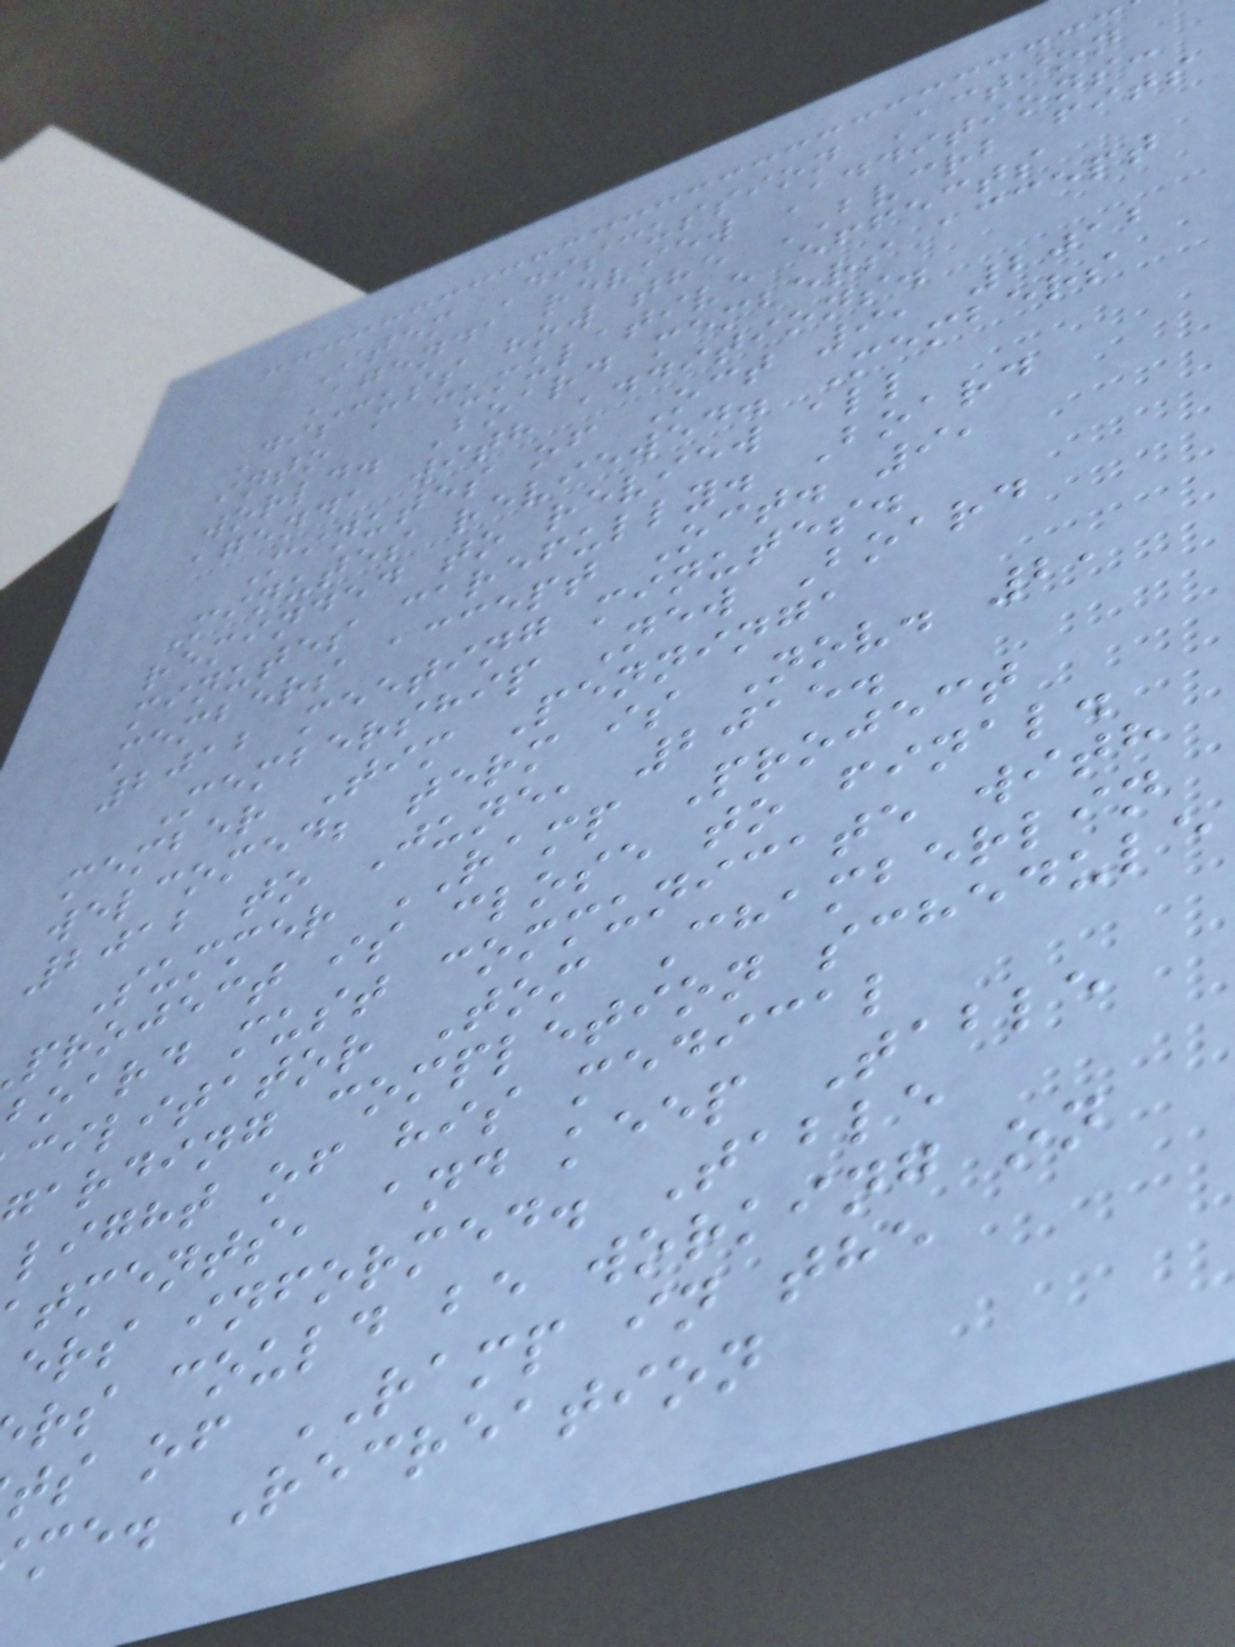Item Discussion Action
Agenda review Additions:
Discuss how the BVCRB fits
into a cumulative effects
world. Board members accept
agenda with additions.
Minutes of Oct 9, 2012
Minutes reviewed. Members
reminded to review all
minutes carefully. Board
members accept Oct. 9,
2012 meeting minutes.
Membership New Board
member Tim Penninga
welcomed; term is Nov. 2,
2012 to June, 2015.
Summer RAMP Project
project is close to final.
board must communicate with
cilitator Tom Chamberlin
arding completion schedule
light of his medical
tments, and keep Table
ers informed. Table
rs could be working on
ts of RAMP in the
me. Recreation
